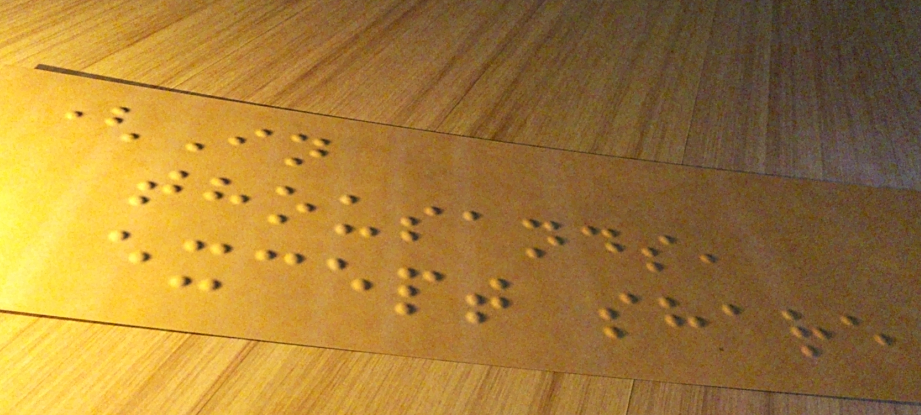(In
thousands,
except share
